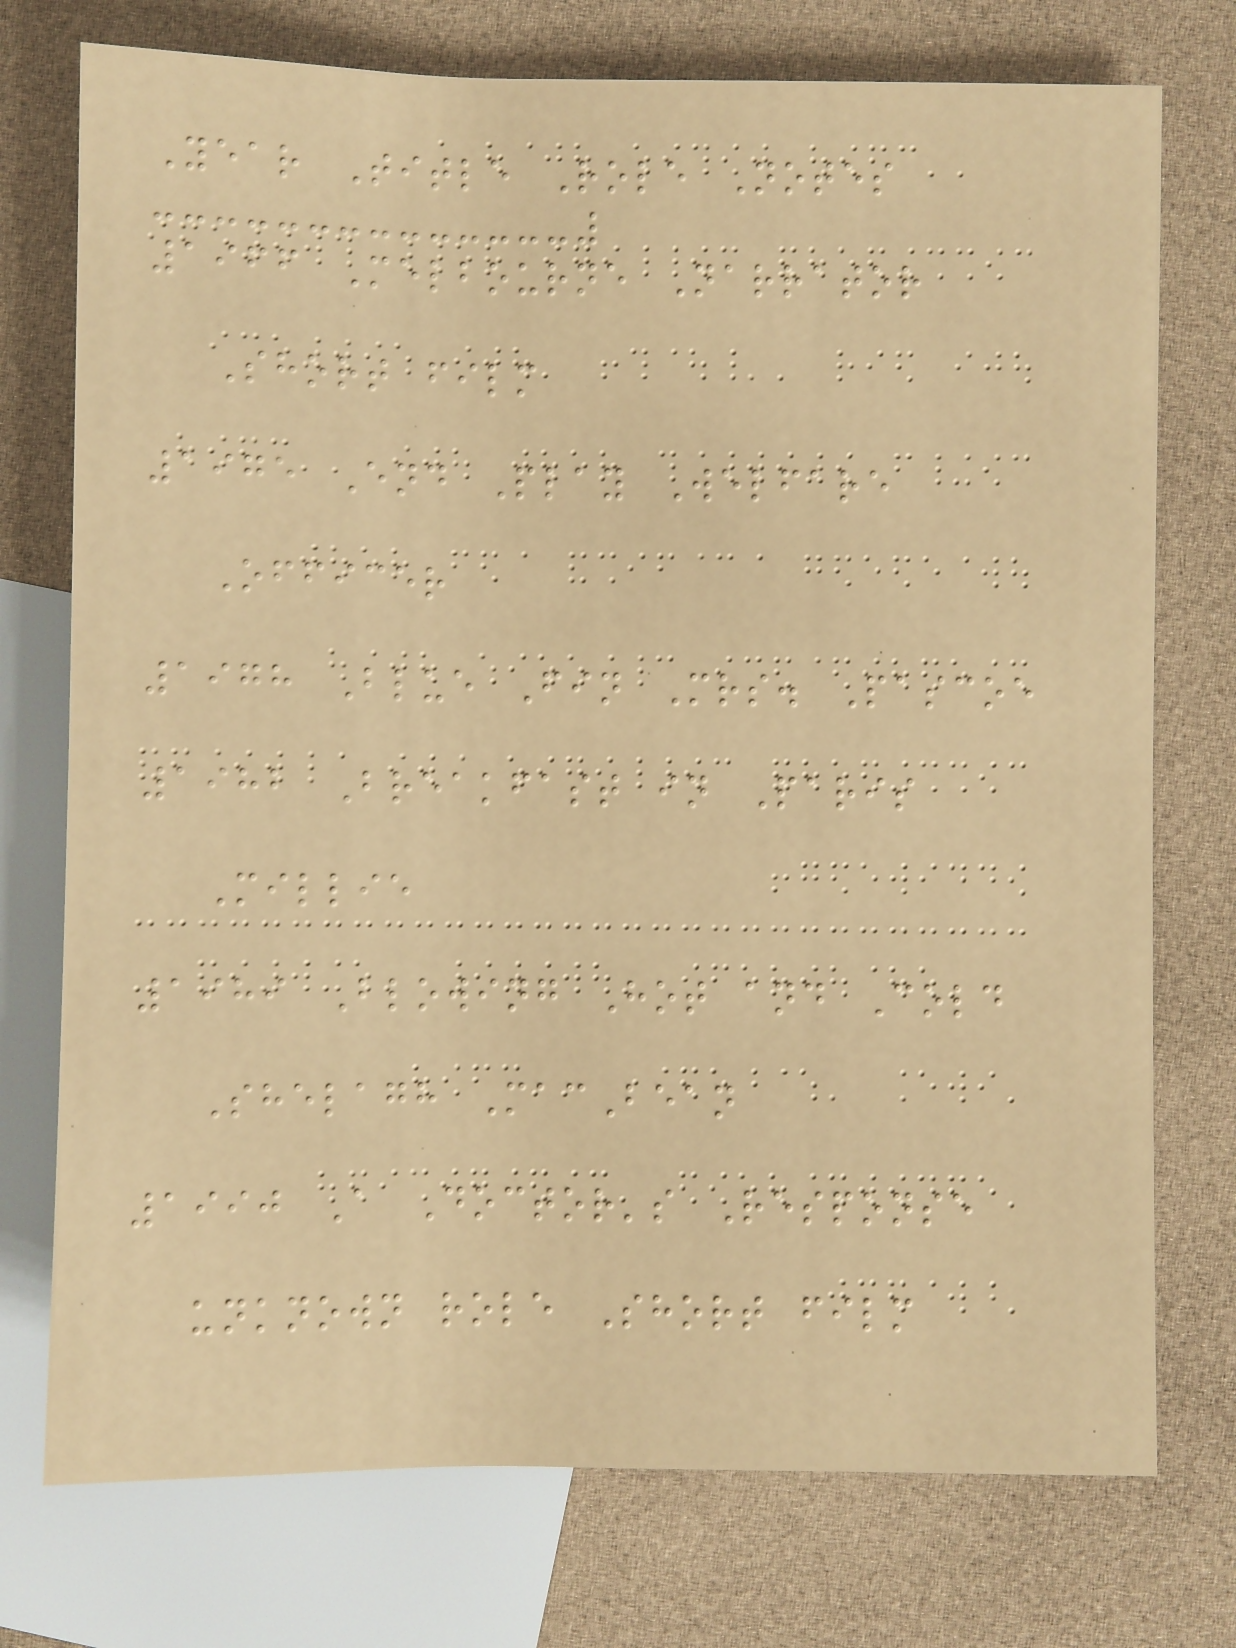Year Title Role Notes
1966 Melbourne Narrator
Short film
1975 End Play Welfare
Officer
1978 Blue Fin Mrs. Pascoe
1982 Breakfast in Paris
Millie
1989 Blowing Hot and Cold
Shelagh MacBean
1990 A Doctor's Response
unknown role Short film
